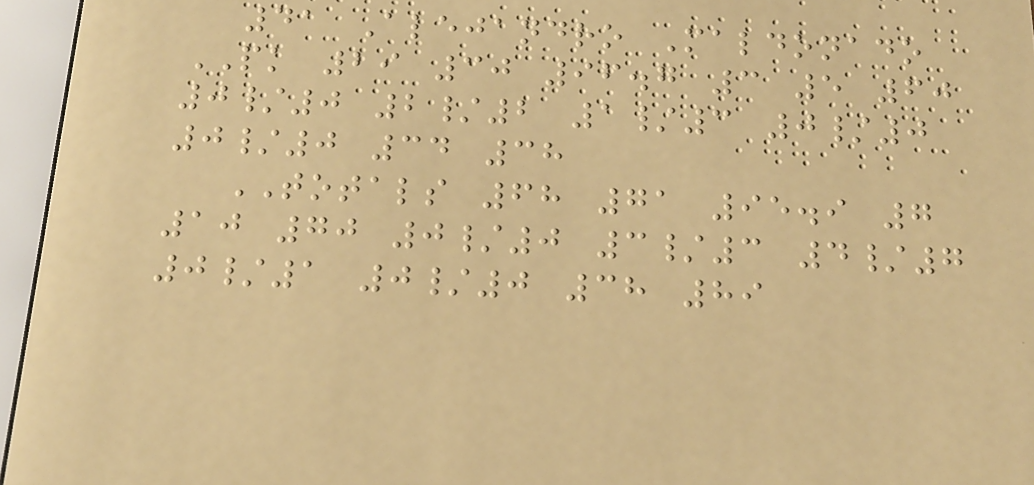41 Alejandro Maldonado
PK 29 30 96.7 3 5 60
0/0 2/2 1/3 0/0
0/0 34 38
TOTALS 68 71 95.9 7
10 70 0/0 3/3 4/7
0/1 0/0 38 89
